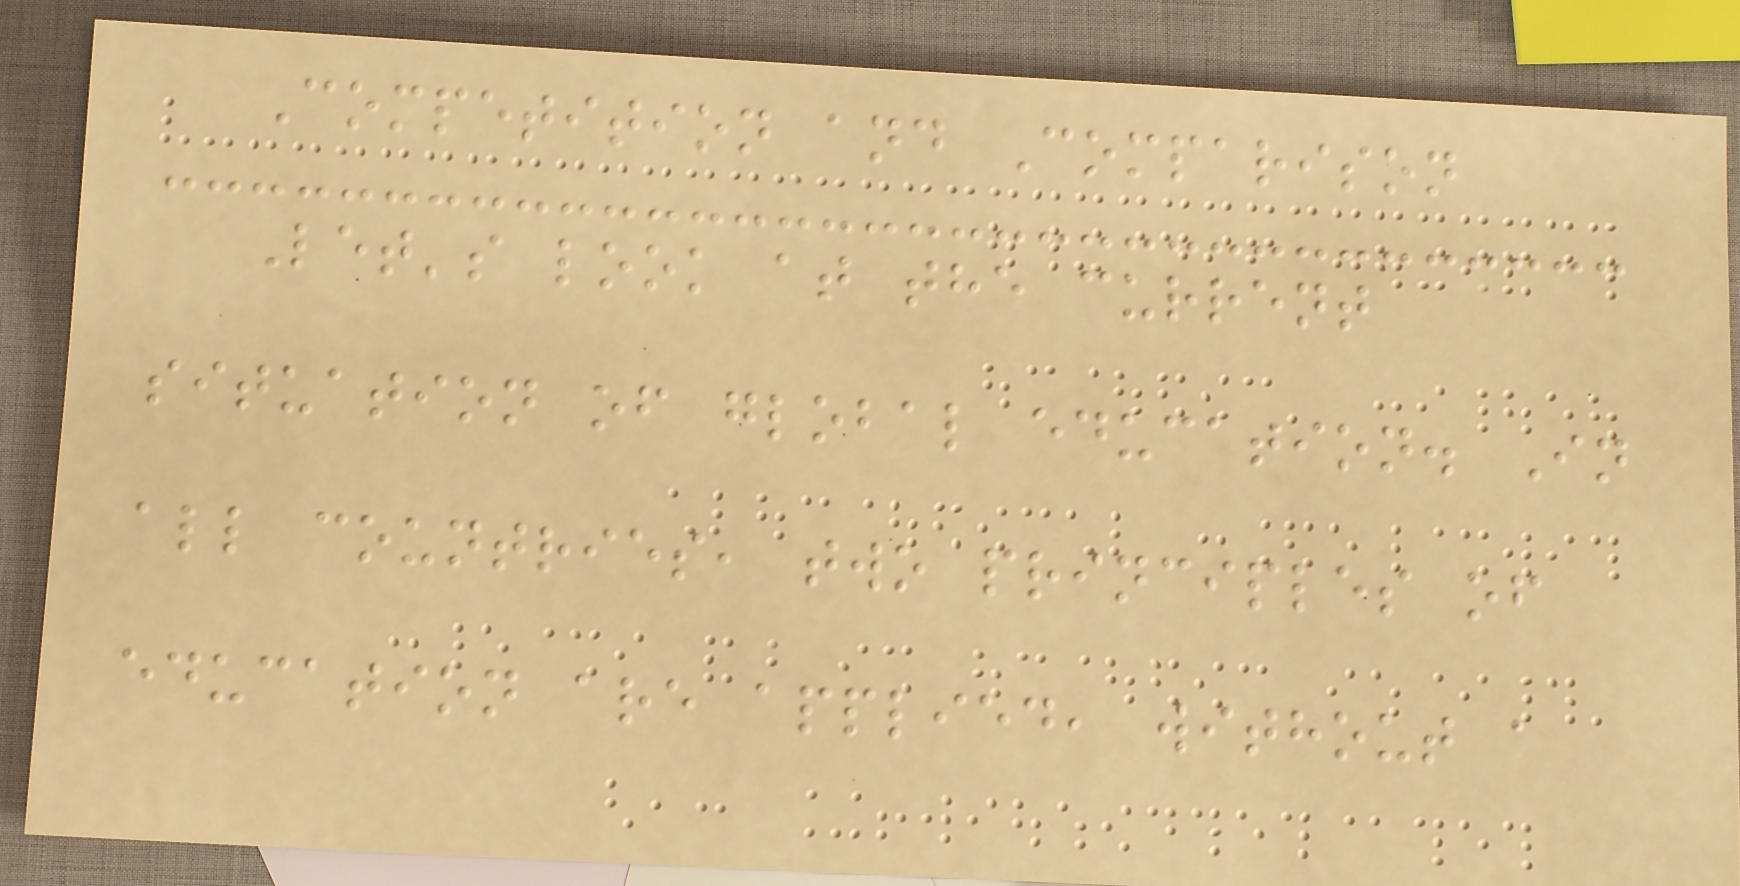Competition and Comparison
Let's look at the current
situation of global education. In
all countries, two principles of
education are applied, without a
